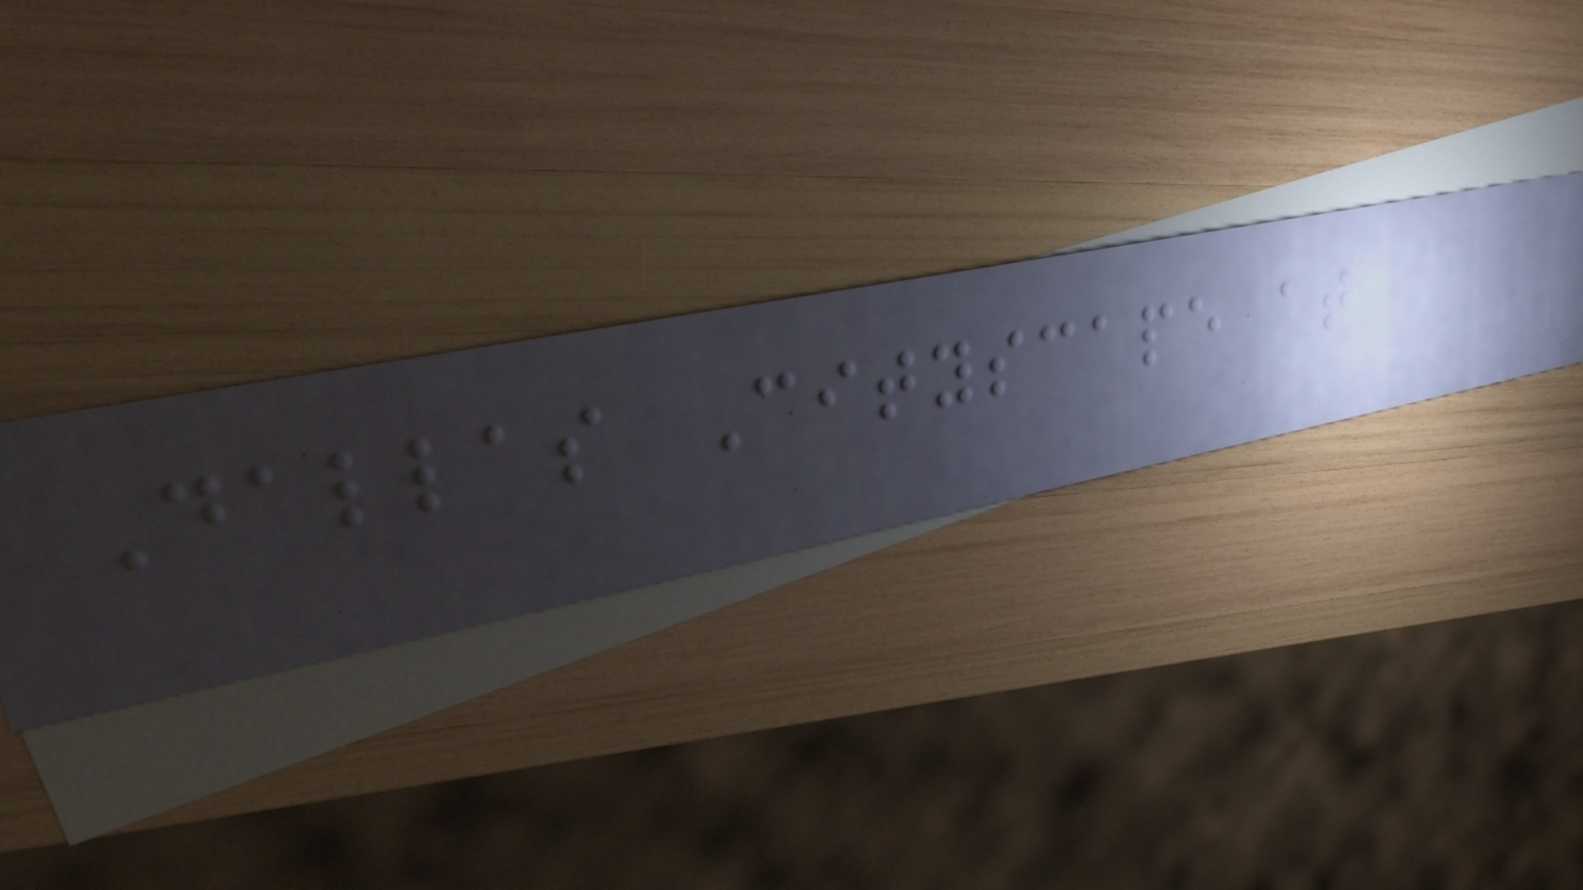Dallas Cityscape at
